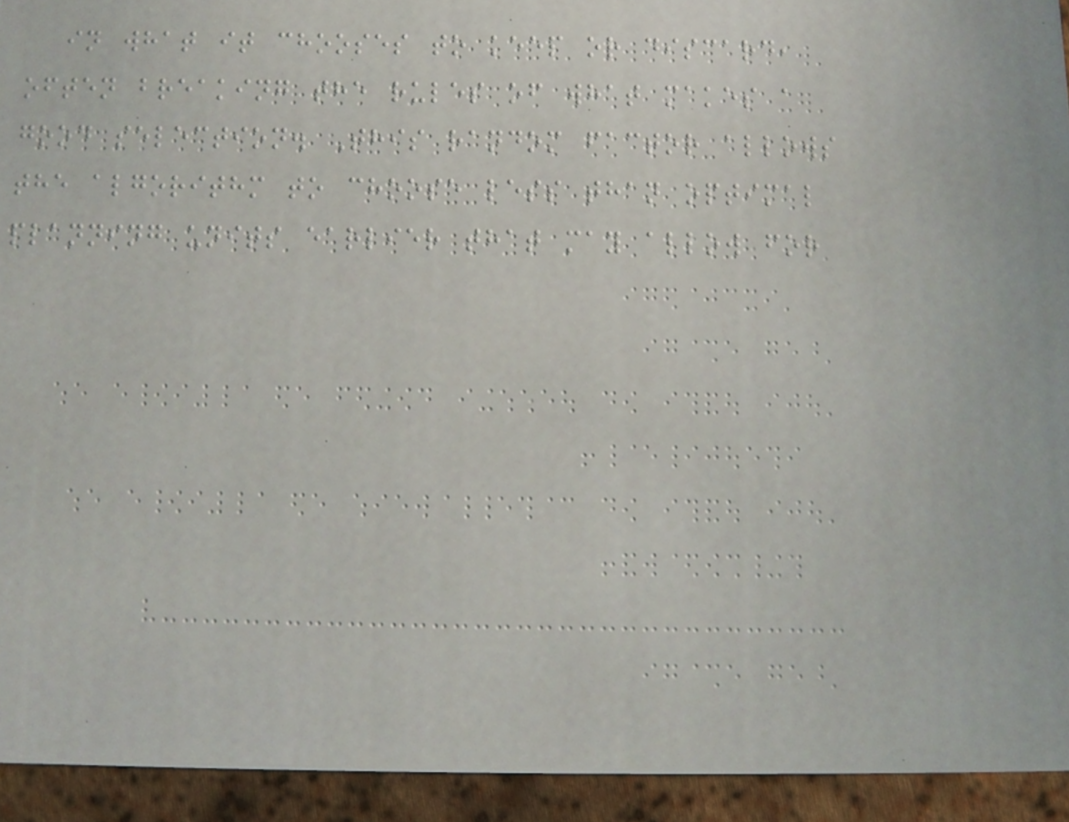in what it chooses to keep or discard,
often breaking the rules of what makes a
good selection. This random factor allows
the algorithm to choose less than optimal
planning units earlier that may allow for
